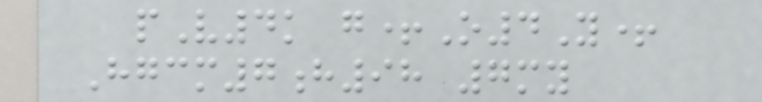pV4k g+O4Y+
Hgcm7h98 7my
